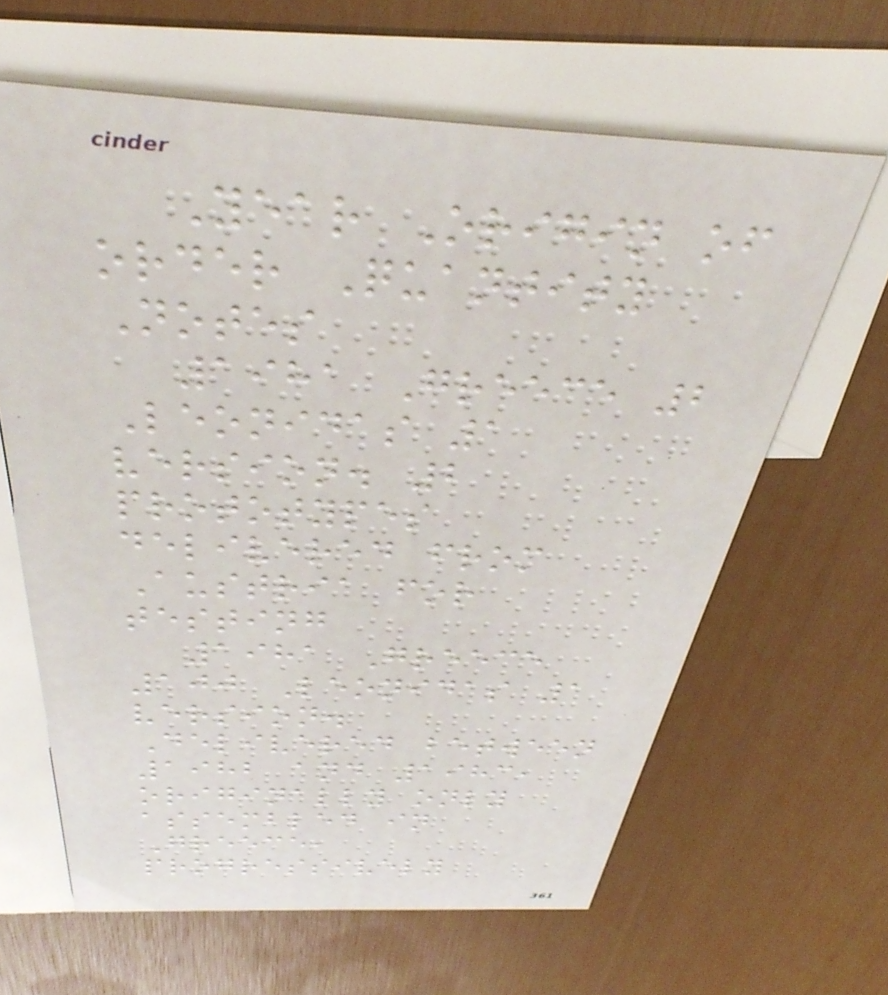Year Origin of
order Quantity
Notes
1981 Greece 2
Leonidas 1
version. 2
prototypes
delivered from
Austria for
testing
1981 Greece
100 Leonidas 1
version.
Delivered between
1982 and 1983,
originally only
assembled in
Greece,
progressively
